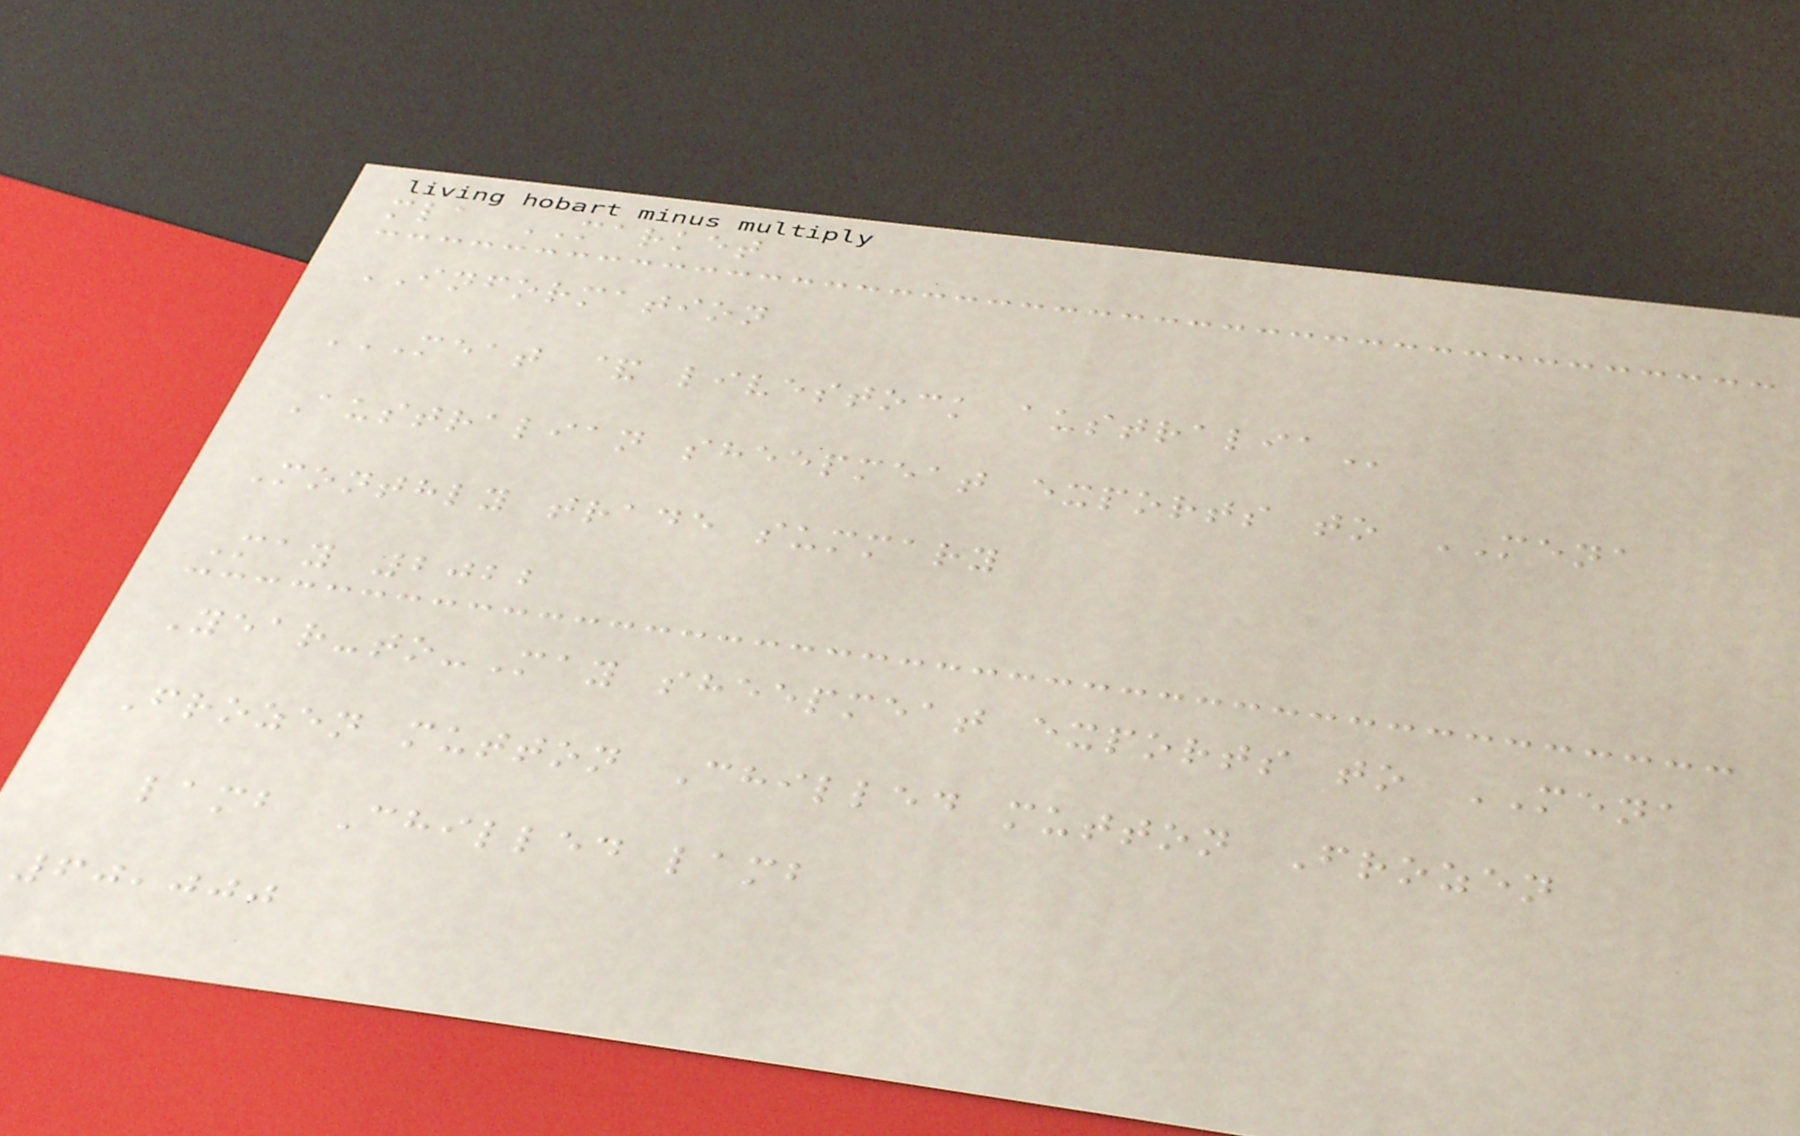mla MARKET
INFORMATION
MEAT & LIVESTOCK AUSTRALIA
Australian sheepmeat exports to MENA
Monthly trade summary
May 2022
Year-to-May sheepmeat exports to MENA
Frozen mutton Chilled mutton Frozen
lamb Chilled lamb
60,000
